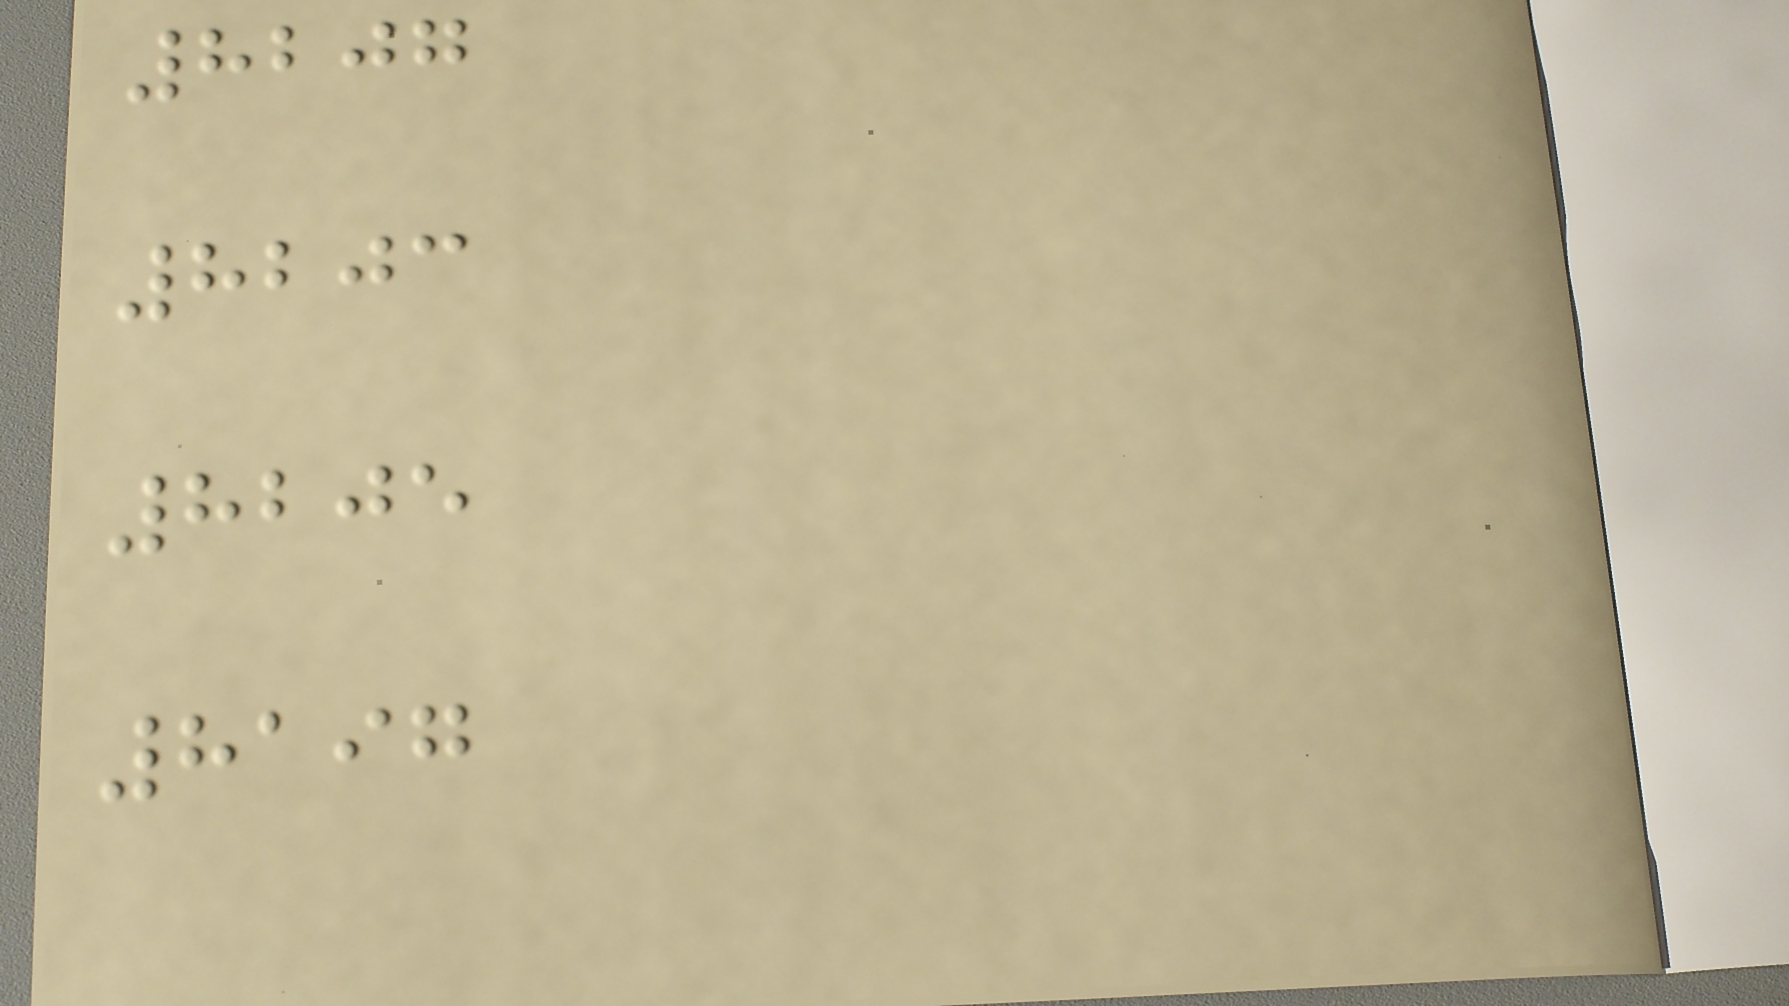8207
8203
8205
8197
